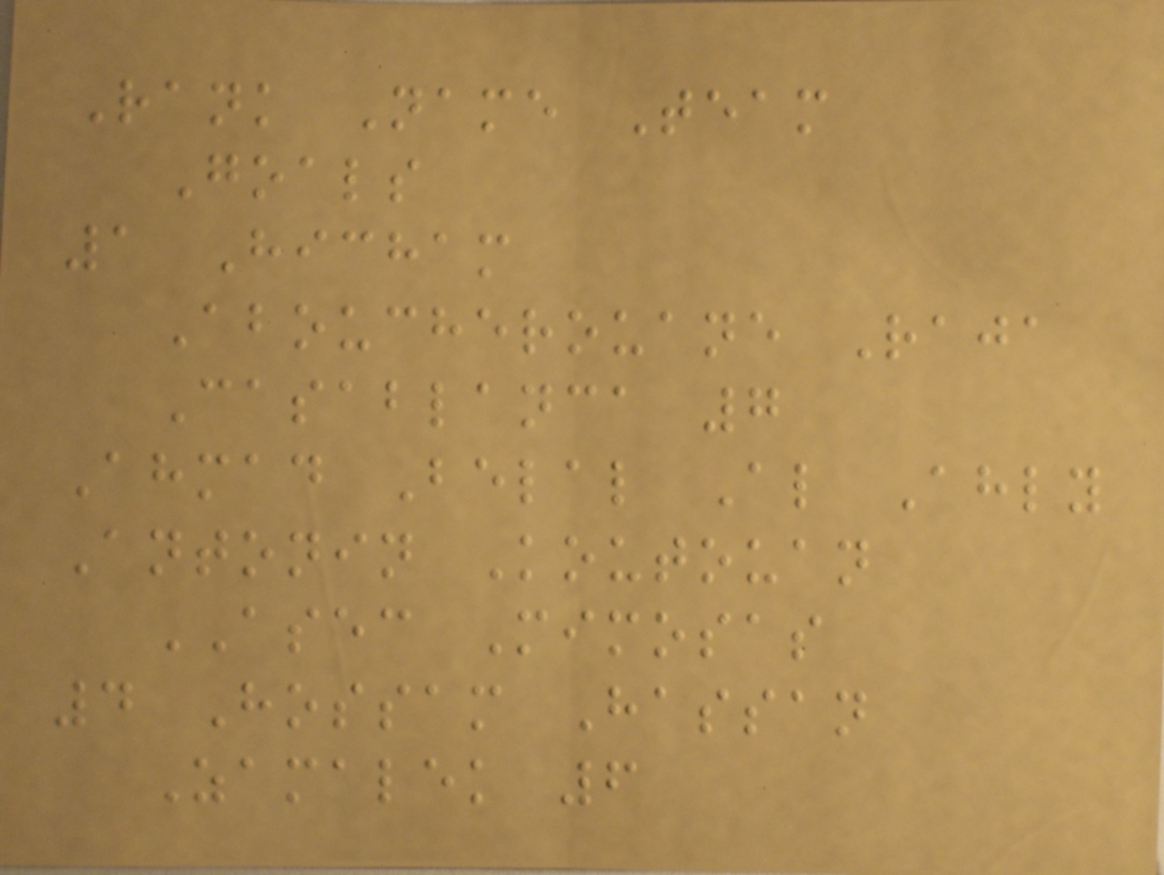Rank Name Team
Goals
1 Hicham
Aboucherouane Raja
Casablanca 7
Ahmad Belal Al Ahly
Antonin Koutouan
ASEC Mimosas
4 Hossam Hassan
Zamalek 6
